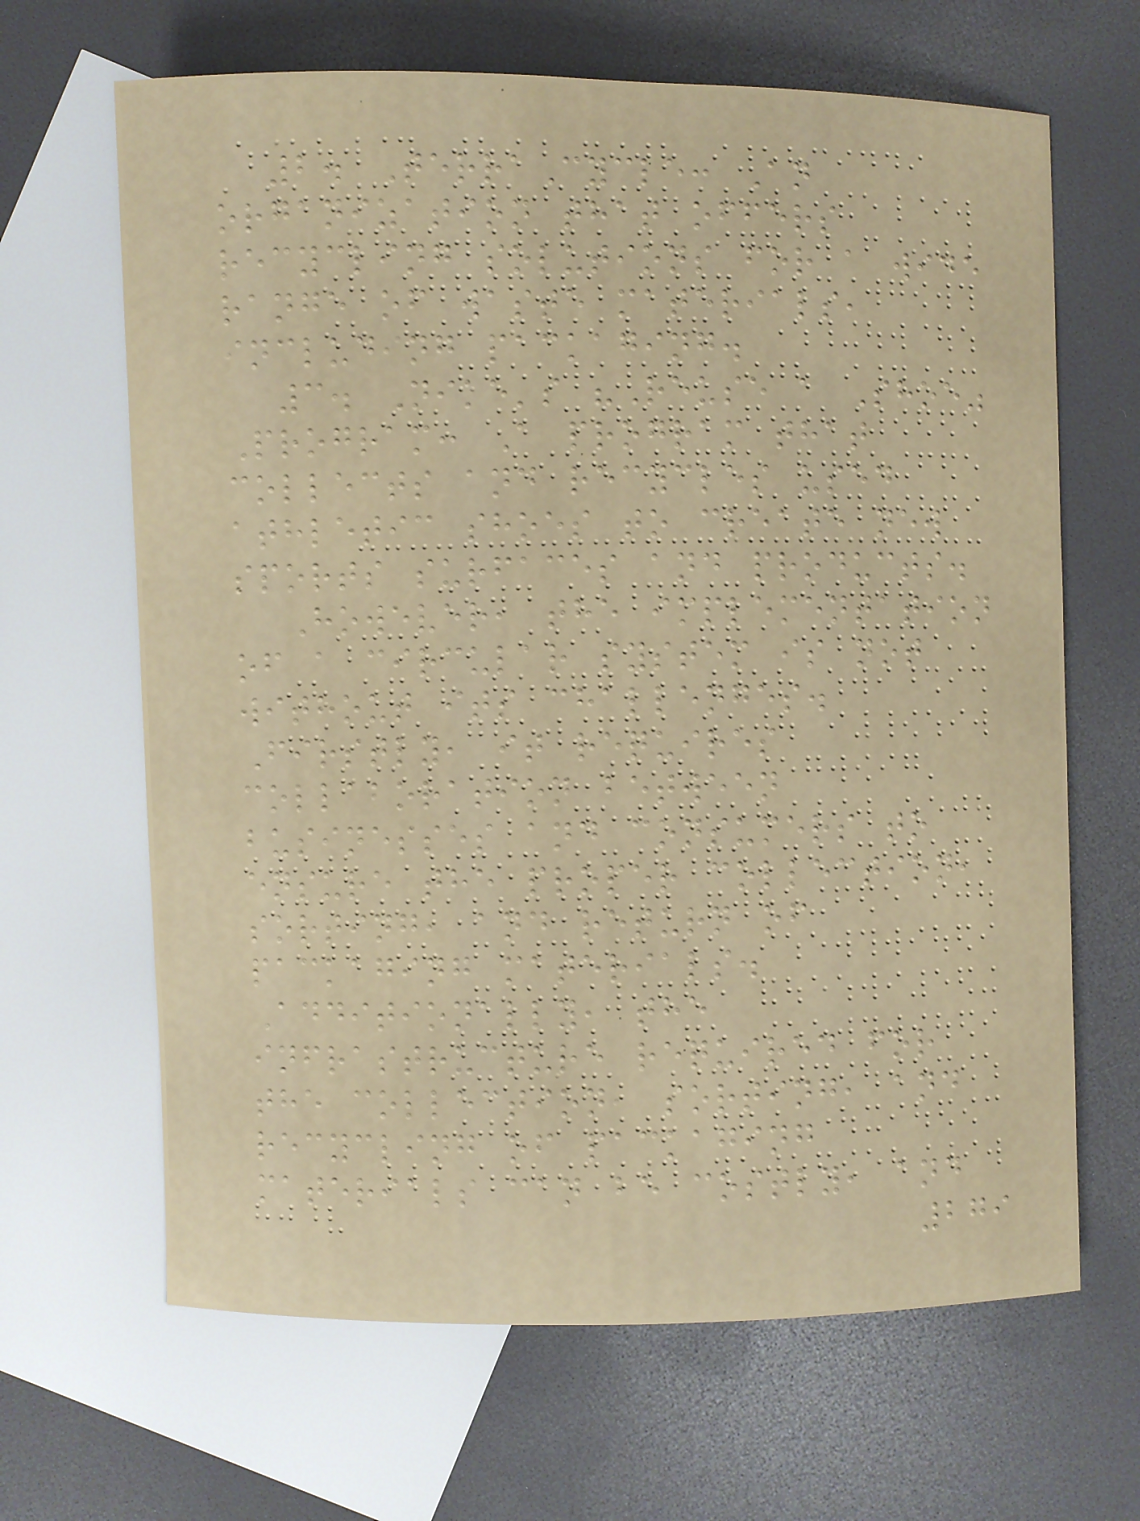2. TerraCycle: An
organization that offers
recycling solutions for a wide
range of waste materials,
including packaging.
3. Nike's "Reuse a Shoe"
Program: A program that
collects and recycles used
athletic shoes to create new
sports surfaces and products.
However, the implementation
of a circular system is not
without its challenges.
Firstly, it requires
collaboration between
businesses and consumers to
ensure the proper collection,
sorting, and return of
packaging materials.
Additionally, the
infrastructure required for
the collection, sorting, and
recycling of packaging
materials can be costly, and
279
